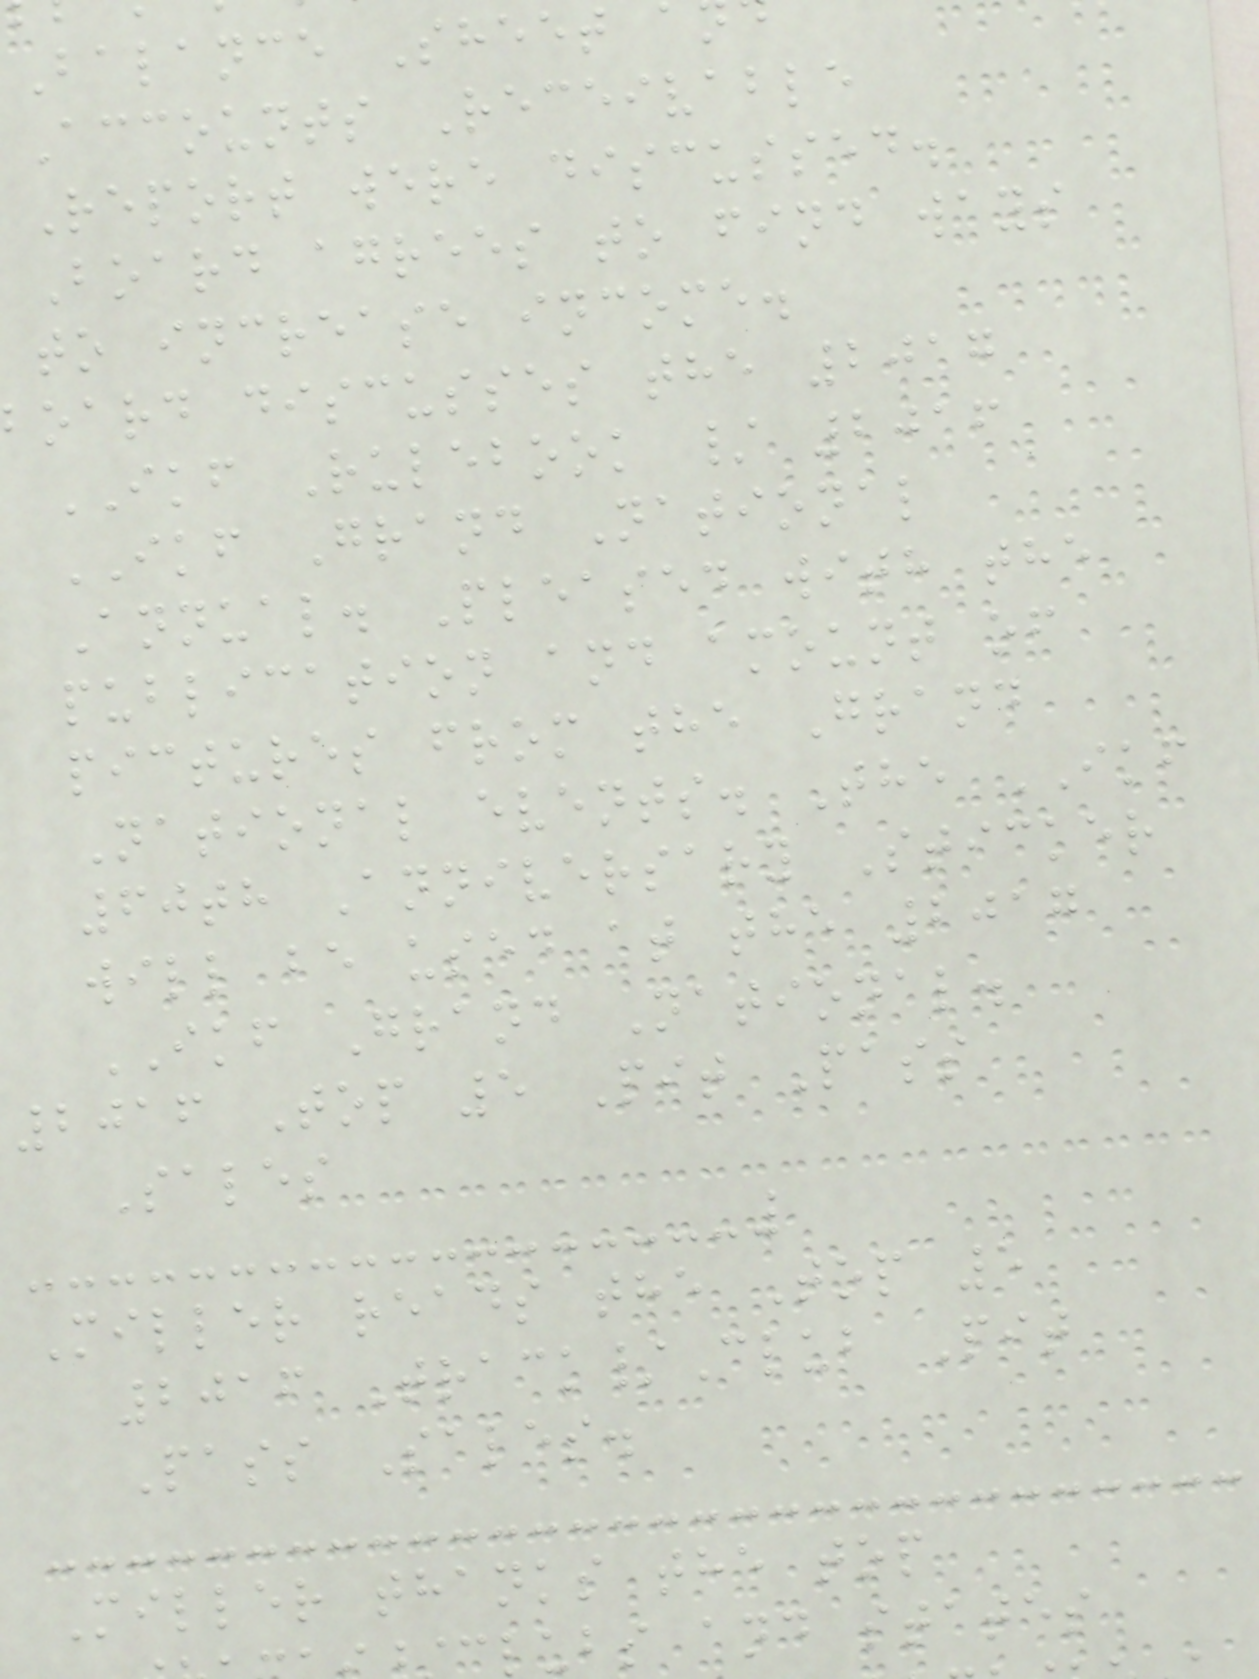Balance Sheet
Accounts Receivable
Report were discussed.
Board agrees to find ways
to increase income.
board discusses the 2017
IKF Rulebook / 2016
IKF Grand National
Annual. Pleased with the
publication and amount of
pictures from the Grand
National events. The IKF
60th Anniversary Sticker
will be used at the 2017
IKF Grand National.
2016 Top 5 Pit Pass
Sales
Miller reads the Top 5
2016 Track/Club Pit
Pass Sales.
Miller thanks the top
lubs and states
